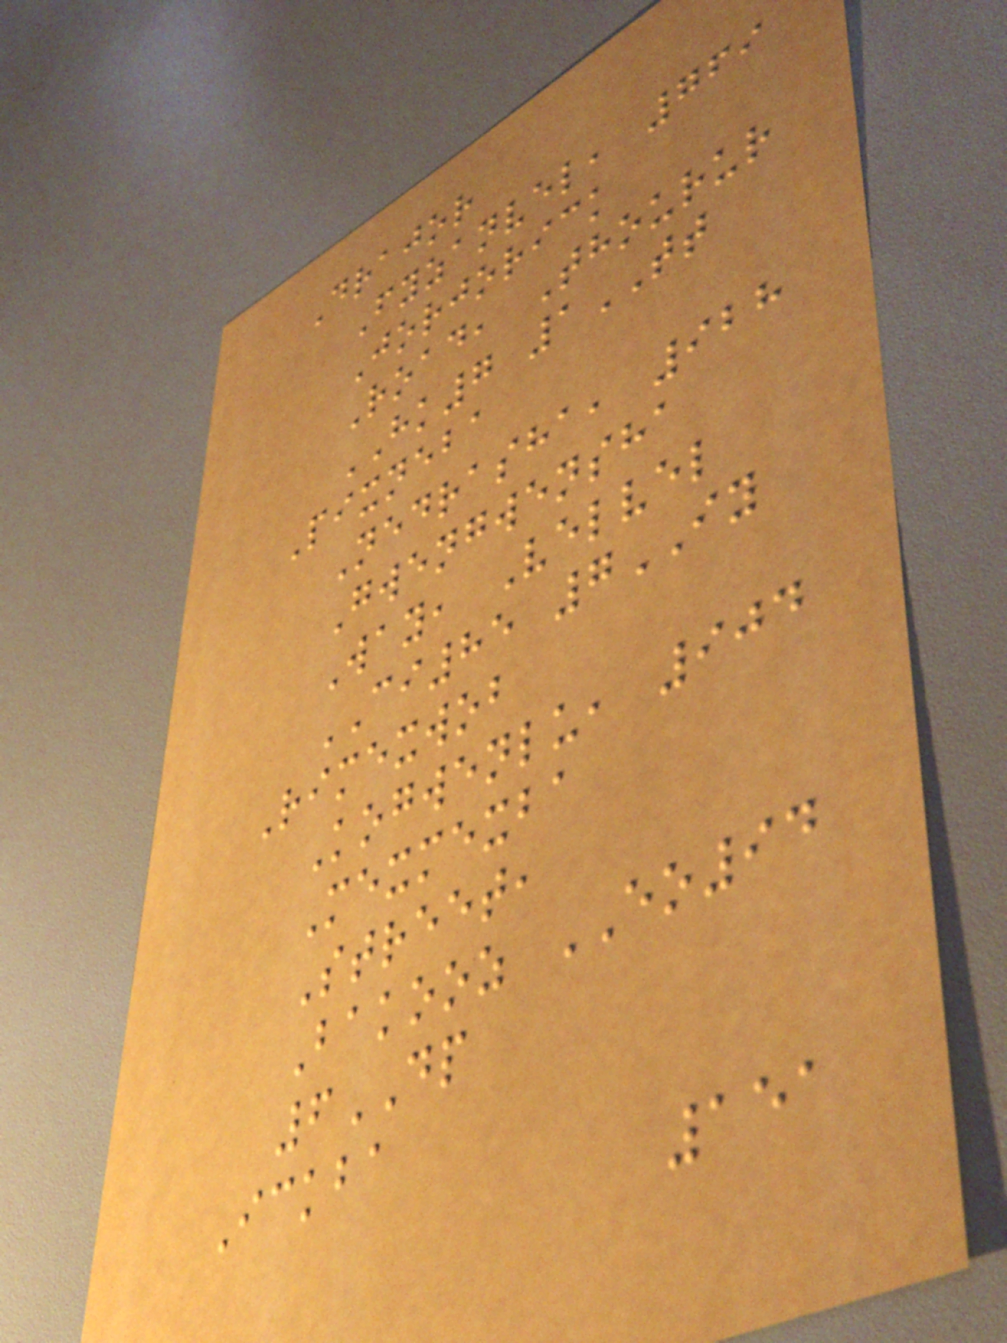Drajor
Fyzanvel, 769
Jorjorick
Road, Thourur
HK7 1TT
Pixneba
Nedrasha, 928
Gwengwensha
Way, Velvel
CI85 7IY
Rimexwob
Kogwenlu, 904
Mexmexba
Street,
Bakooz EO94
6DP
Ickba
151
